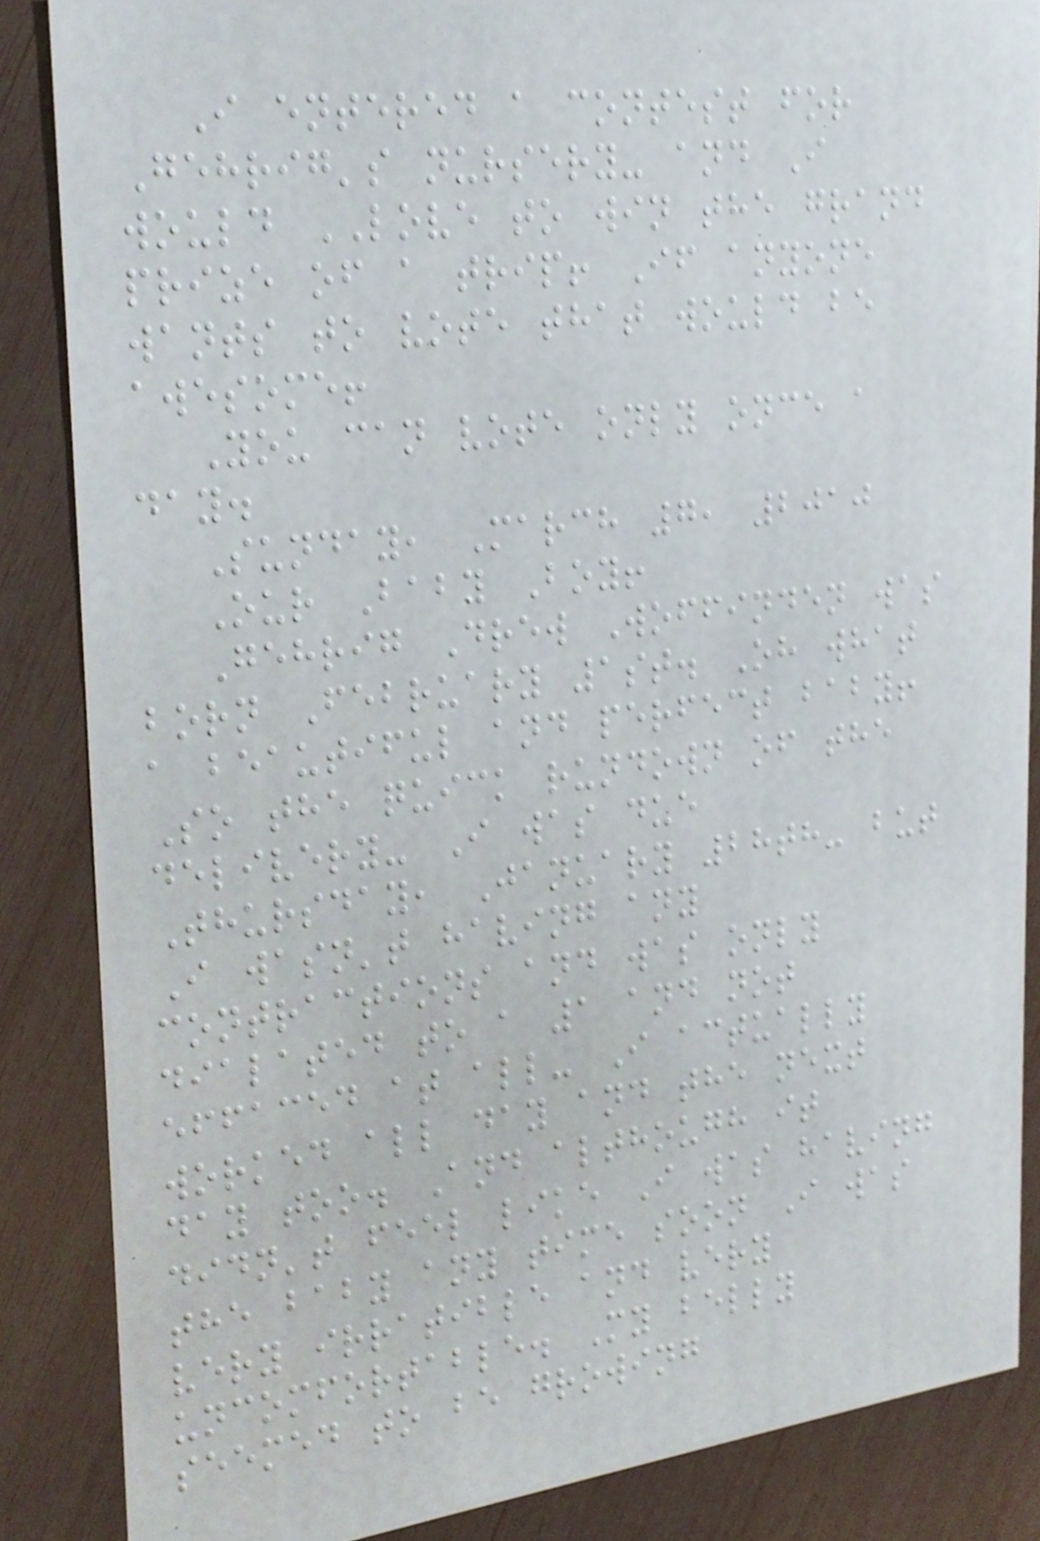I entered a contest for
Gehrig's nursery- and I
would LOVE to win the grand
prize of a trip! If anyone
wants to vote that would be
awesome!
You can vote only once a
day.
Sunday, March 7, 2010
Our Baby Boy!
Gehrig Drew Woffinden was
born February 1st. Oh what
a beautiful and perfect baby!
So the quick rundown of the
delivery- I was due
Thursday, January 28th- but
I wasn't having any
contractions and was only
dialated to a 1 and not
effaced at all- I actually
worked all day and the next
day too. And although it
didn't feel like I was having
the baby any time soon I was
very irratible and very
uncomfortable. My belly
seemed to be growing
